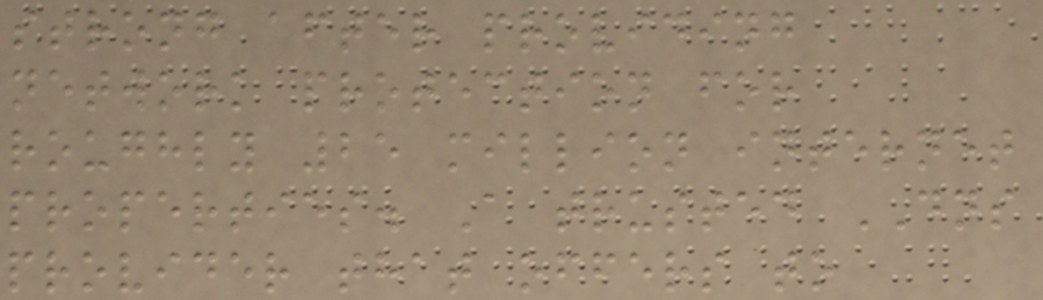strong after providing
network protection for
roughly 25 million internet
properties. A trusted DNS
provider that offers to
